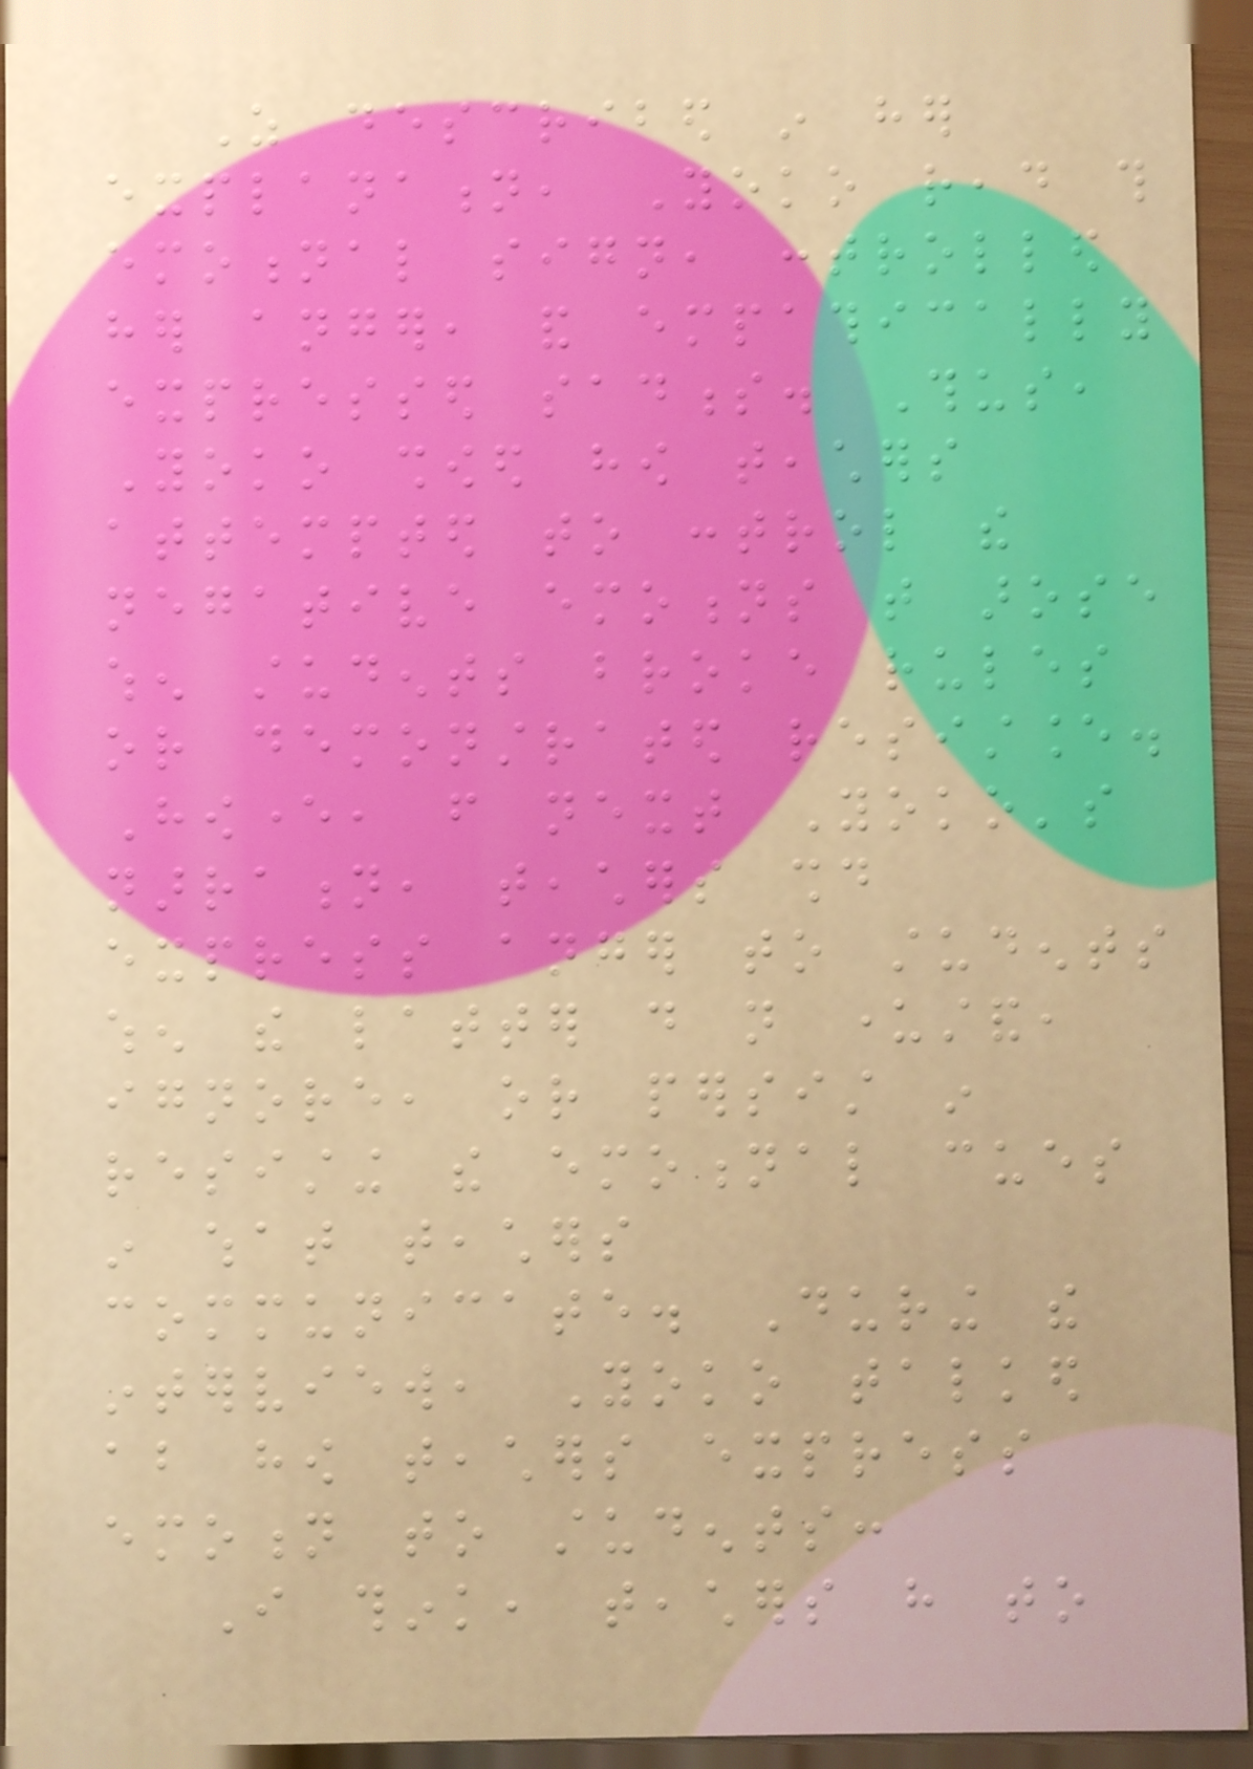As described in her
explanation, Yoko read this
emotional sign, controlled
her anger, and empathically
expressed sadness. Thus,
Yoko showed how teachers
attempted to control the
negative emotions that arose
when students broke rules
or demonstrated resistance.
However, from next Yoko's
narration, teachers should
express anger to students
when the latter do not understand,
ignore, or persist in
resisting the emotional cues
in what teachers
communicate. During the
interview, Yoko talked
about how teachers express
emotion to students:
I think, teachers have to
